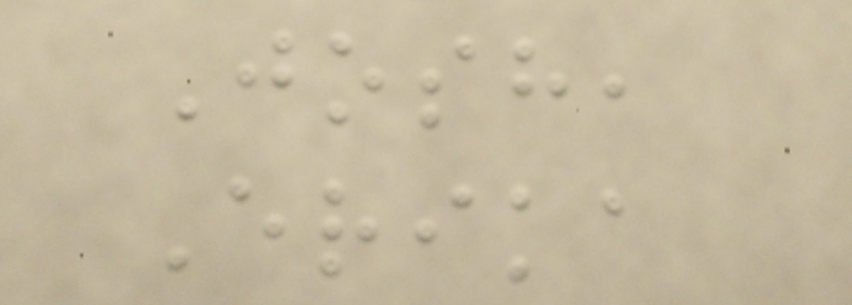Josh,
Erika
